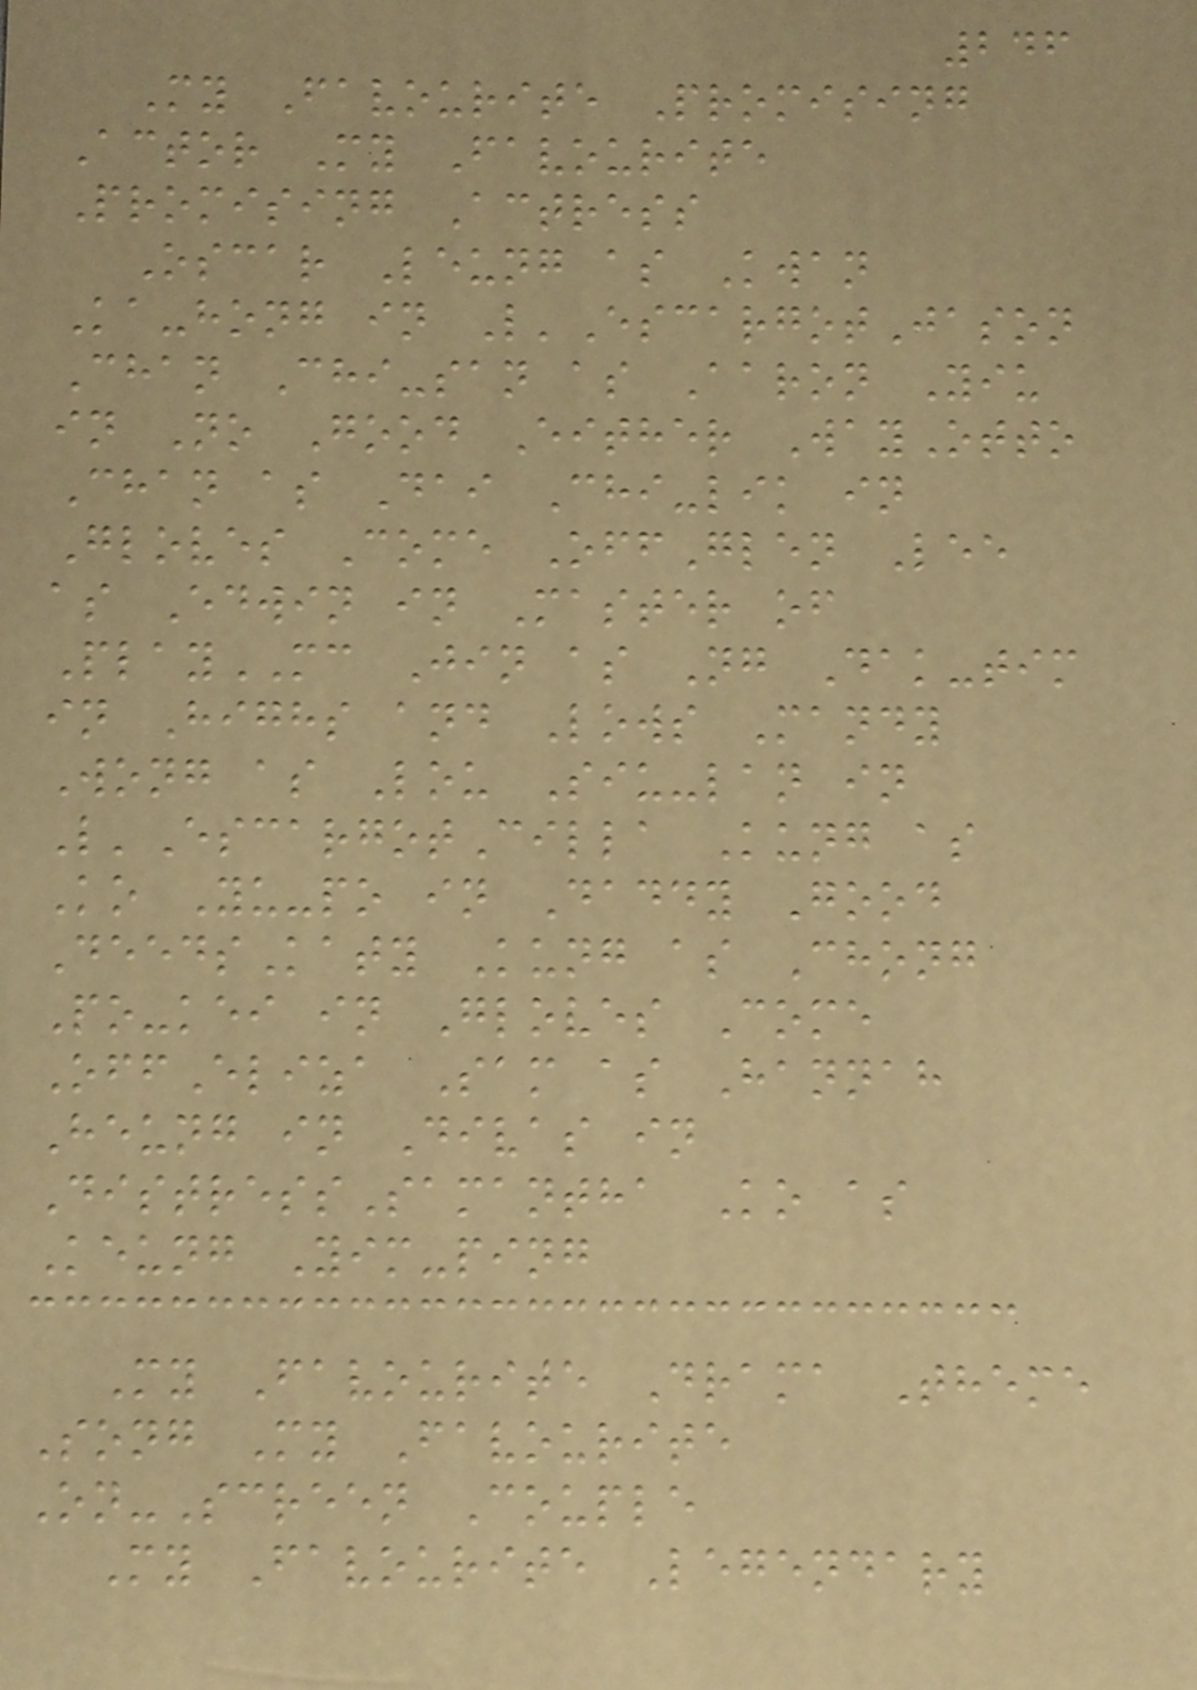246
My Favourite Promising
Actor My Favourite
Promising Actress
Oscar Leung as Kwan
Ka-hong in L'EscargotJason
Chan Chi-san as Aaron Yiu
in No Good Either WayOtto
Chan as Dai Chi-lik in
Gloves Come OffGlen Lee
as Edwin in Master of
PlayMC Jin as Ng Dak-tim
in Highs and Lows Mandy
Wong as Lou Siu-lan in
L'EscargotCilla Kung as
Ko Yu-po in Daddy Good
DeedsKaty Kung as Chong
Po-kei in Gloves Come
OffEliza Sam as Hannah
Heung in Divas in
DistressSamantha Ko as
Keung Yim-ping
My Favourite Drama Theme
Song My Favourite
On-Screen Couple
My Favourite Legendary
